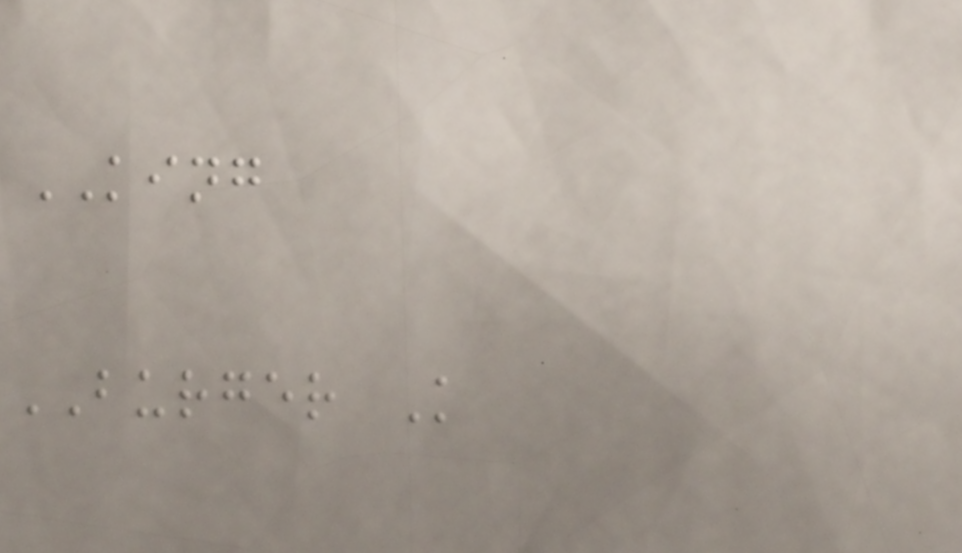KING
BURGER K
